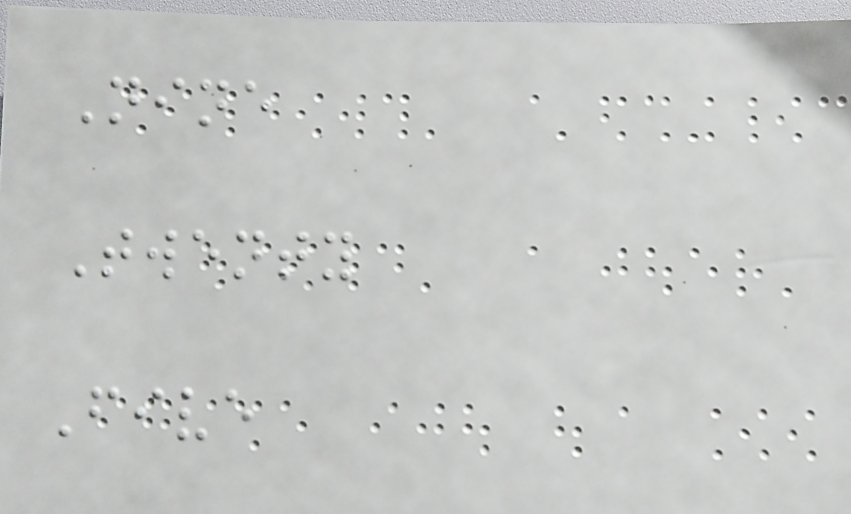Nine
Twenty
Five
